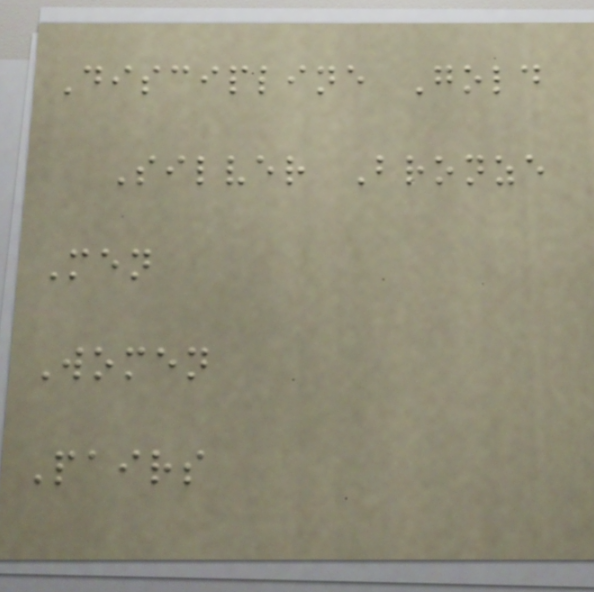Discipline Gold
Silver Bronze
Men
Women
Pairs
